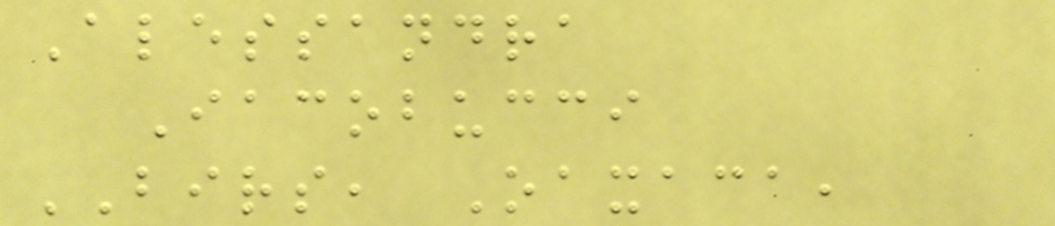Alessandra
Iacobucci
BIRS, Oaxaca,
